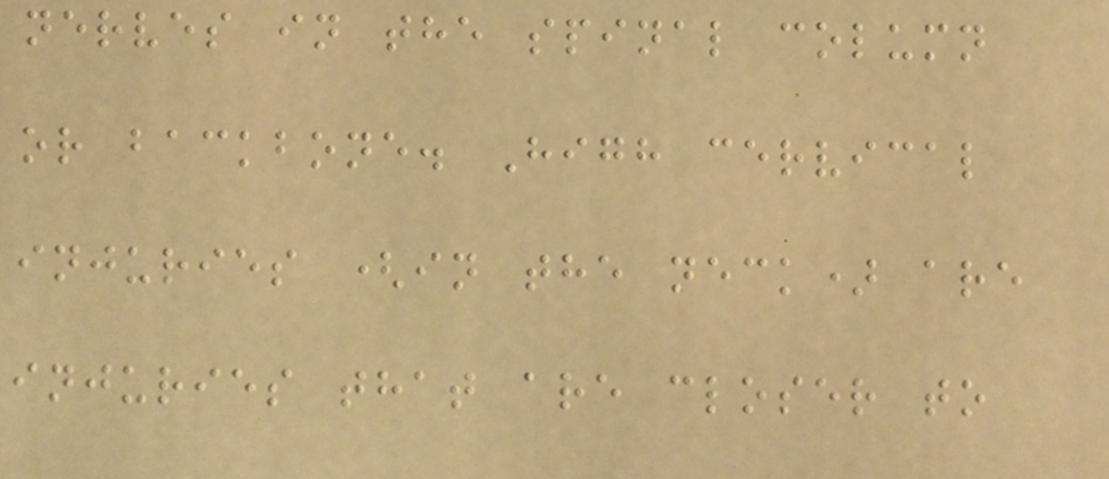nerves in the spinal column
or backbone. High cervical
injuries (in the neck) are
injuries that are closer to
